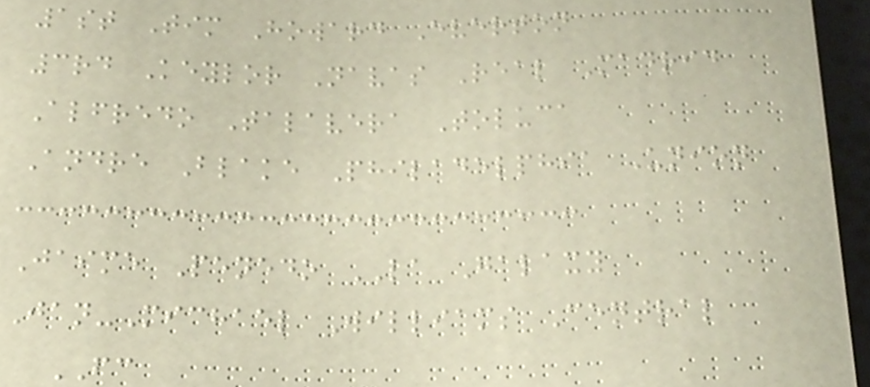1st Tim Howard Everton
3rd Keylor Navas Real Madrid
Alfredo Talavera Toluca
Andre Blake Philadelphia Union
Jaime Penedo LA Galaxy
Jan-Michael Williams Central
FC
